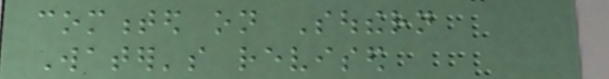commented on Southern
Water's revised
